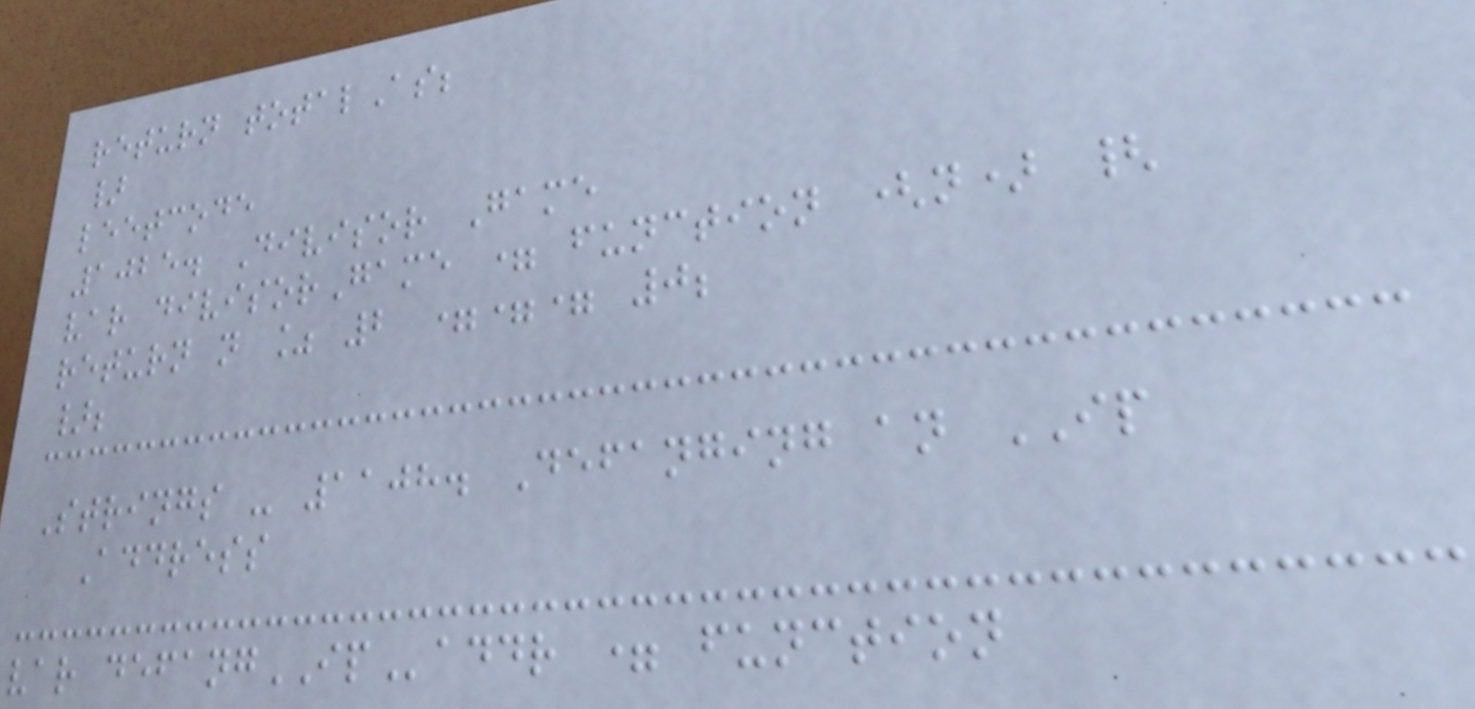return totalAs;
}
leetcode
1025. Divisor Game
var divisorGame = function (n) {
return n % 2 === 0;
};
Strings - 1108. Defanging an IP
Address
var defangIPaddr = function
